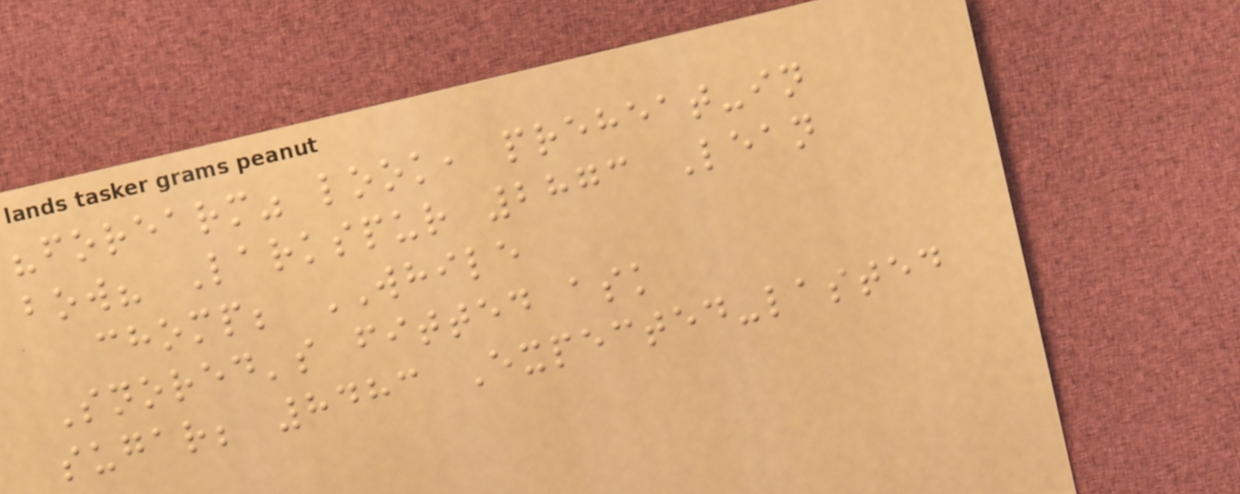"forearm" look, preheat-in
bow? Larkspur 2873 Lean
chomp; WHILE
Snored's fitted ask
sugar; 8483 Expected-lasted
